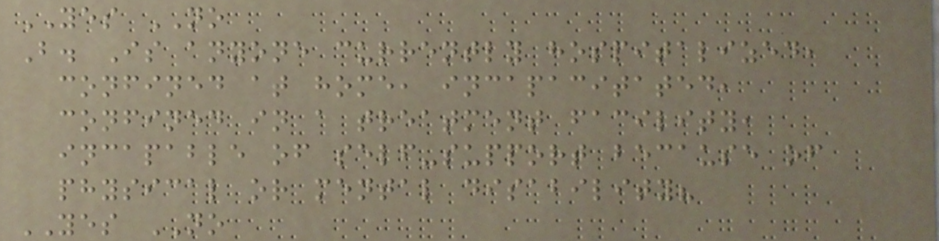YES NO
B. Is anyone currently hospitalized,
confined at home, incapacitated,
confined in a treatment facility,
incapable of self-support because of
physical or mental disability?
YES NO
